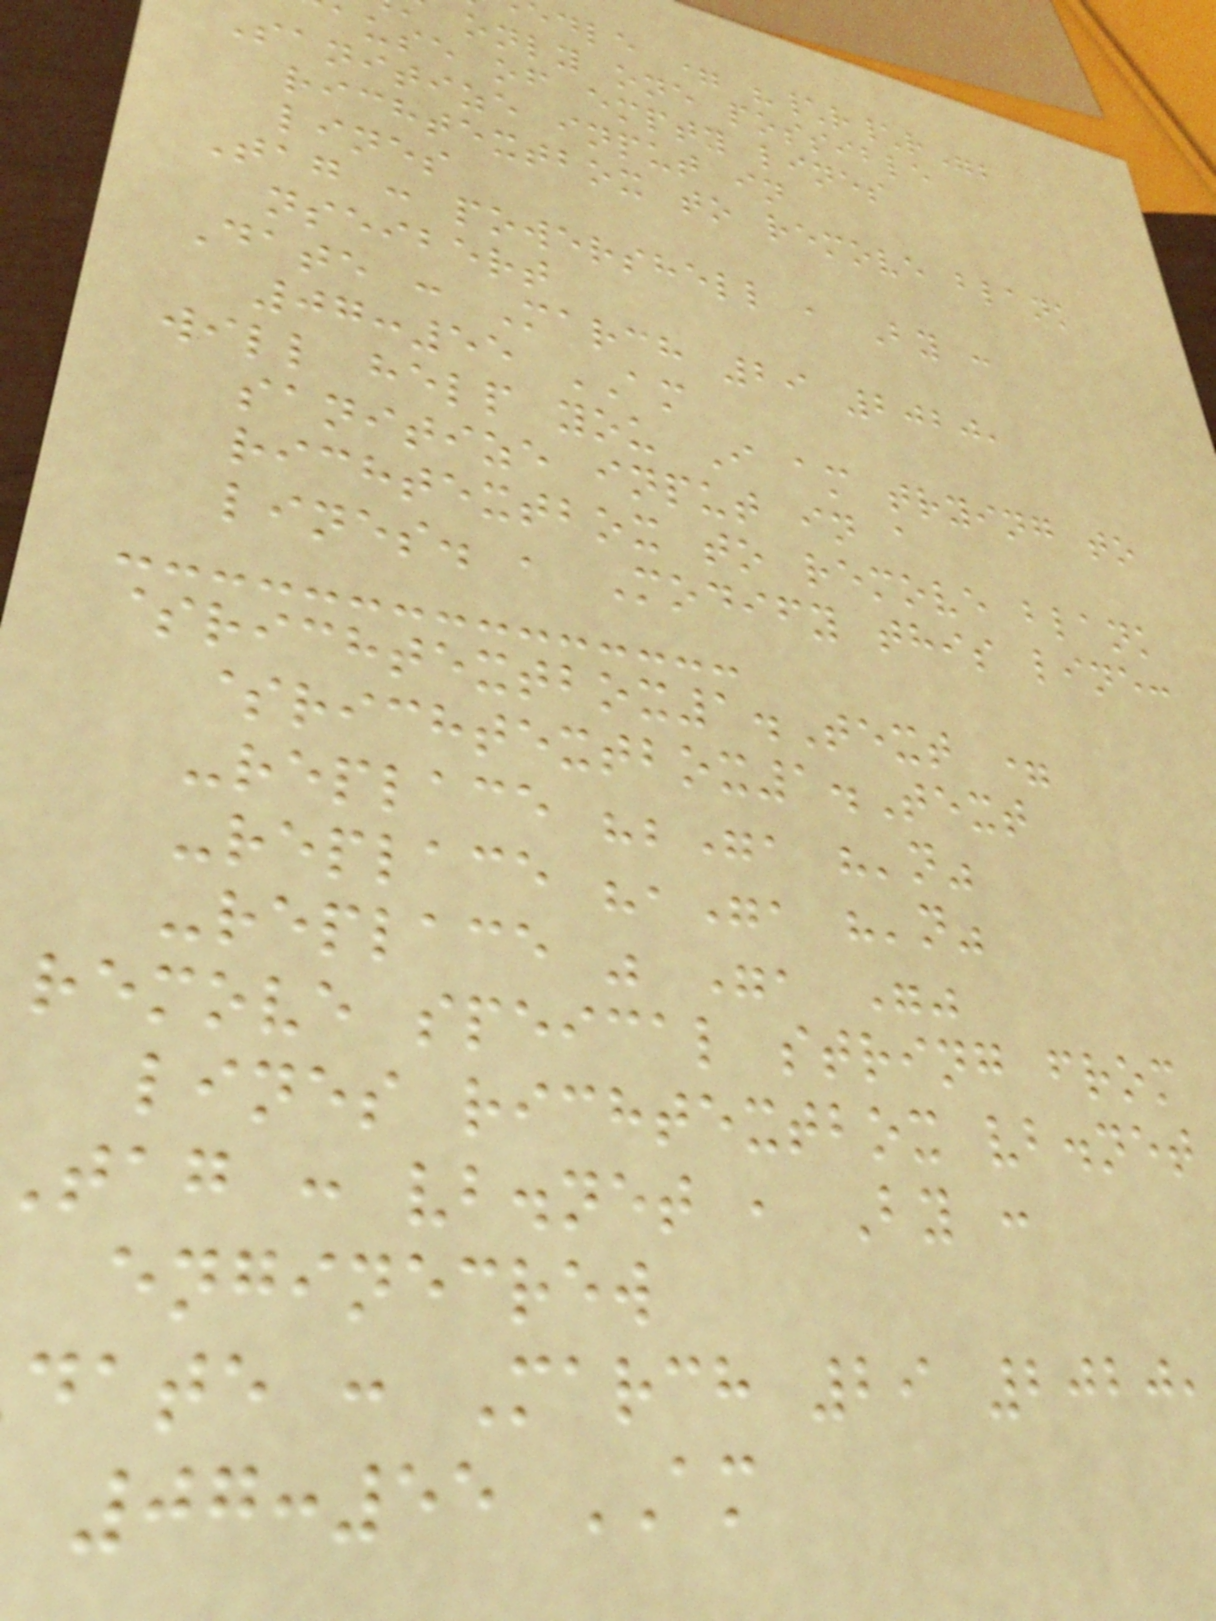edle = "\r\r";
only one possible
ause of empty lines
Sanitize input in
richtextbox to remove blank
lines
Tag : powershell , By :
nseibert
Date : March 29 2020,
07:55 AM
will help you I am trying to
sanitize input in a
richtextbox to remove blank
lines. , Modify this line:
$richtextbox1.Text =
$richtextbox1.Text
-replace ";", "'n"
-replace ",", "'n"
-replace " ", ""
remove speical string from
lines richtextbox vb.net
tag : vb.net , By :
enginecrew
date : March 29 2020,
07:55 AM
